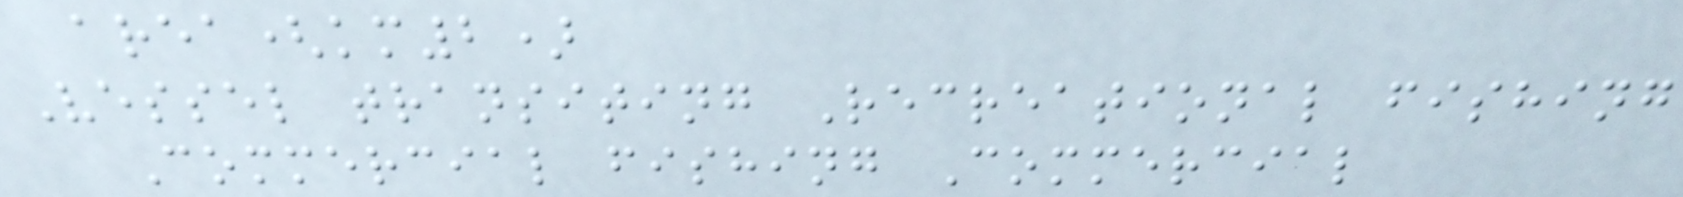area(km2)
Vessel transiting Recreational fishing
Commercial fishing Commercial
